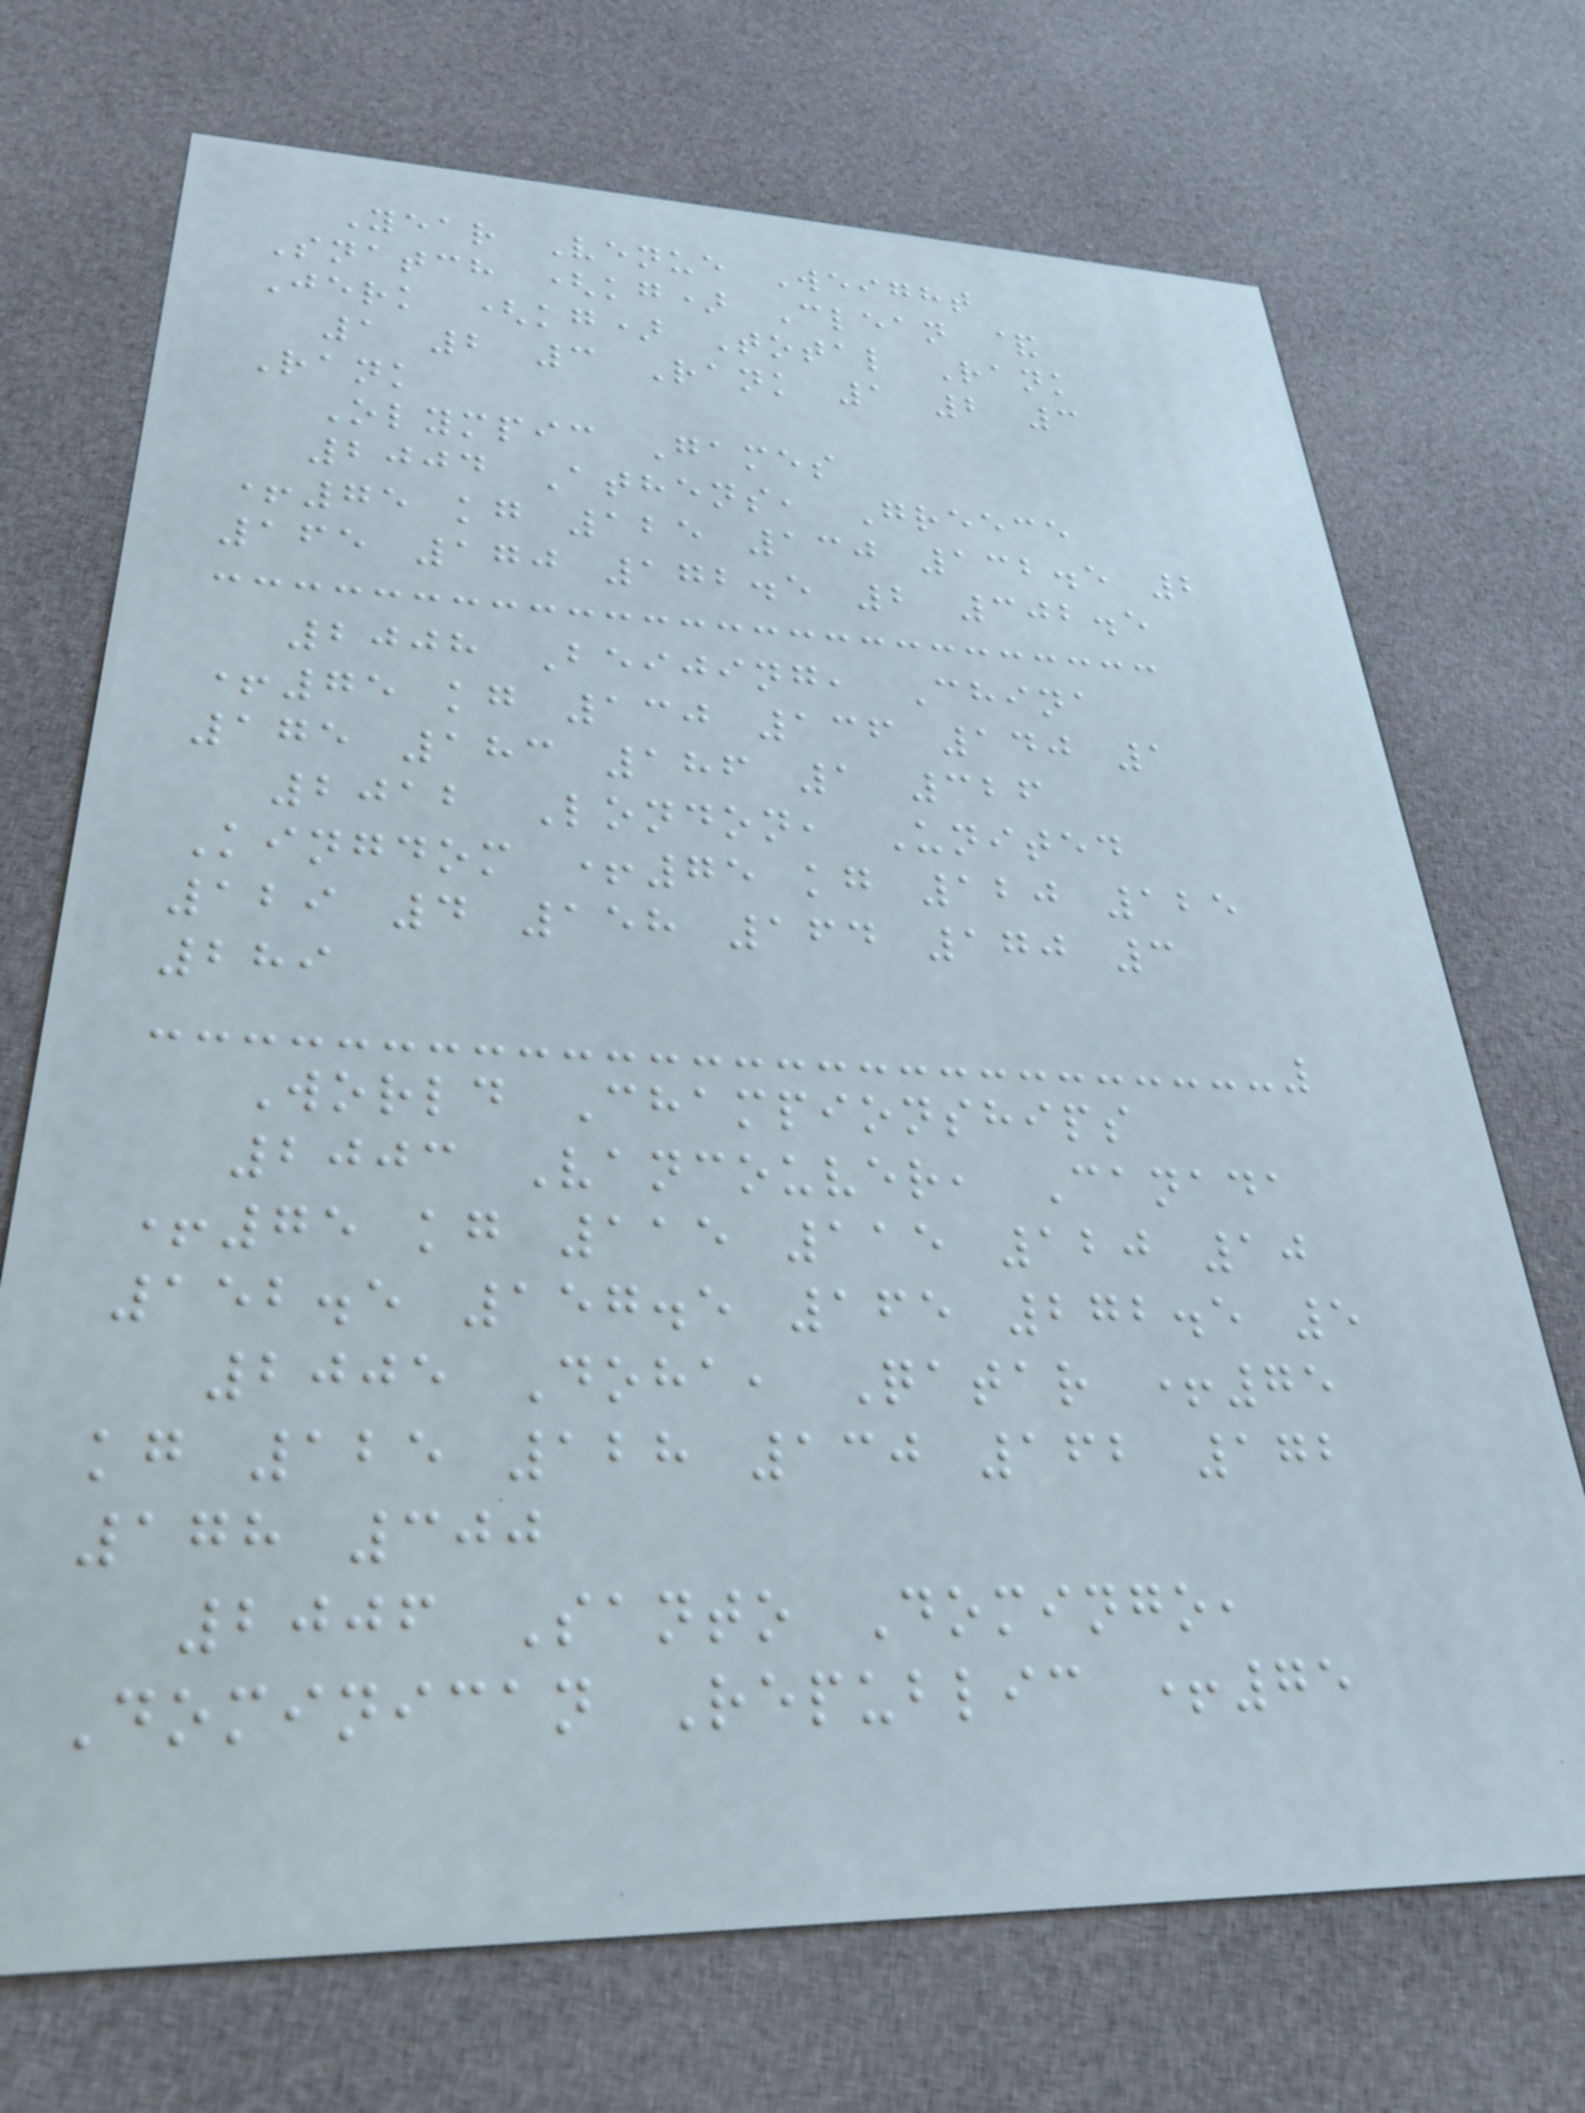Year Venue Weight
Snatch (kg) Clean &
Jerk (kg) Total Rank
1 2 3 Rank 1 2 3
Rank
Olympic Games
2004 Athens, Greece
+75 kg 125 130 132.5 2
165 170 172.5 2 302.5
2008 Beijing, China
+75 kg 130 136 140 1
175 183 186 1 326
2012 London, United
Kingdom +75 kg 120 125
129 4 158 164 170 3
289
World Championships
2003 Vancouver, Canada
+75 kg 115 115 120 10
152.5 157.5 165 272.5 5
2005 Doha, Qatar +75
kg 125 128 130 162 172
178 300
2006 Santo Domingo,
Dominican Republic +75
